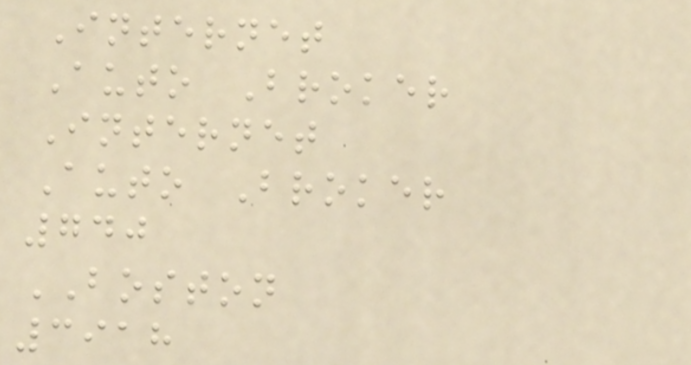Internet
Auto Broker
Internet
Auto Broker
740
BOSTON
3918
